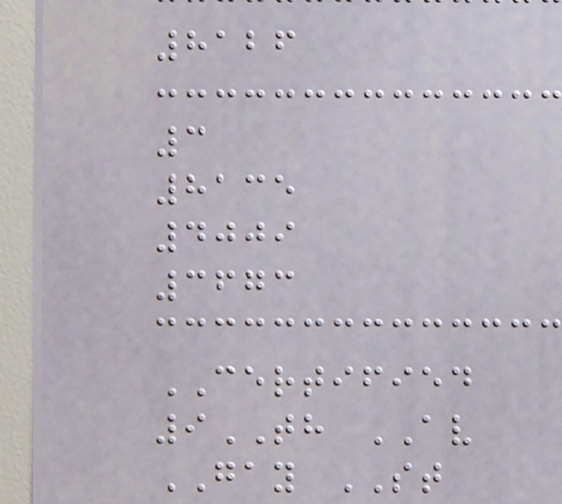8126
3
8135
4009
3673
CERTIFIED
9TH AV
GAY ST
